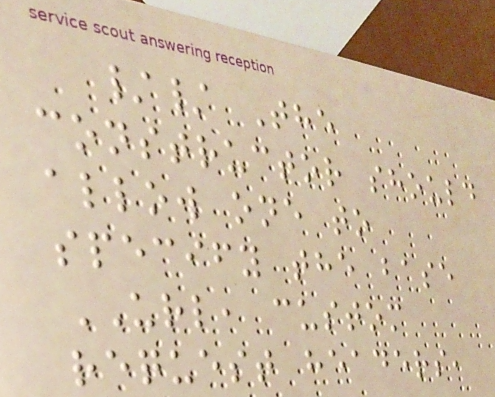// The
constructor should
allow one to
specify the base
URL, custom
request headers,
